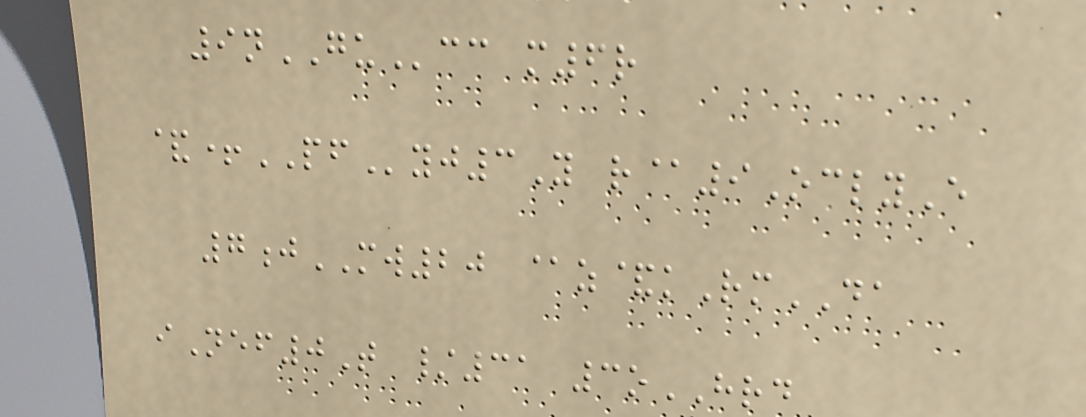9nGUcc m6r
&+PFyj3Y r@9OclyE
7jMW20 @z&kRmDA
iNef0T /31 3oHRD
